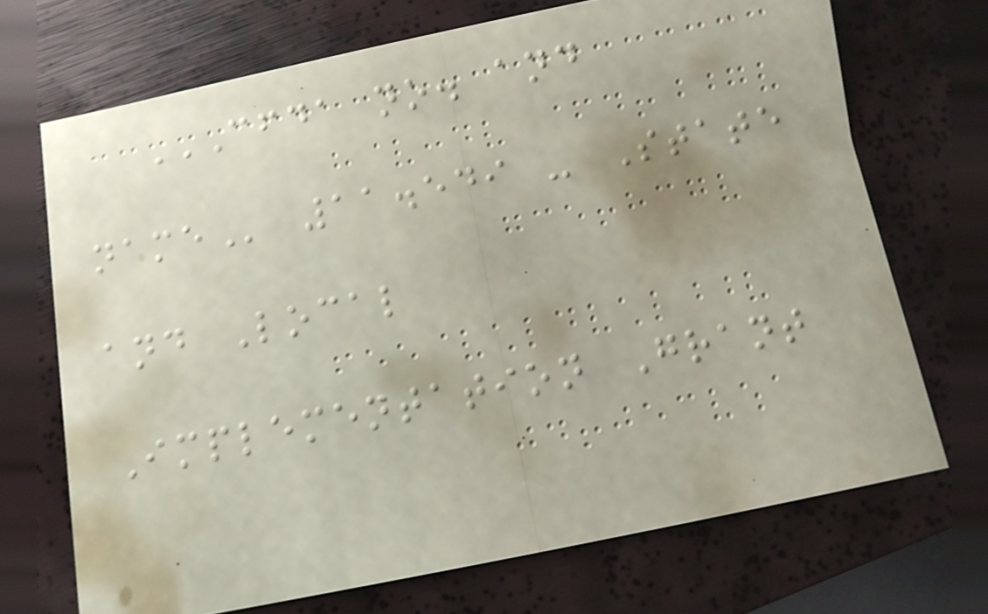CFDA NO. AND
NAME 11.549 - State
and Local
Implementation Grant
